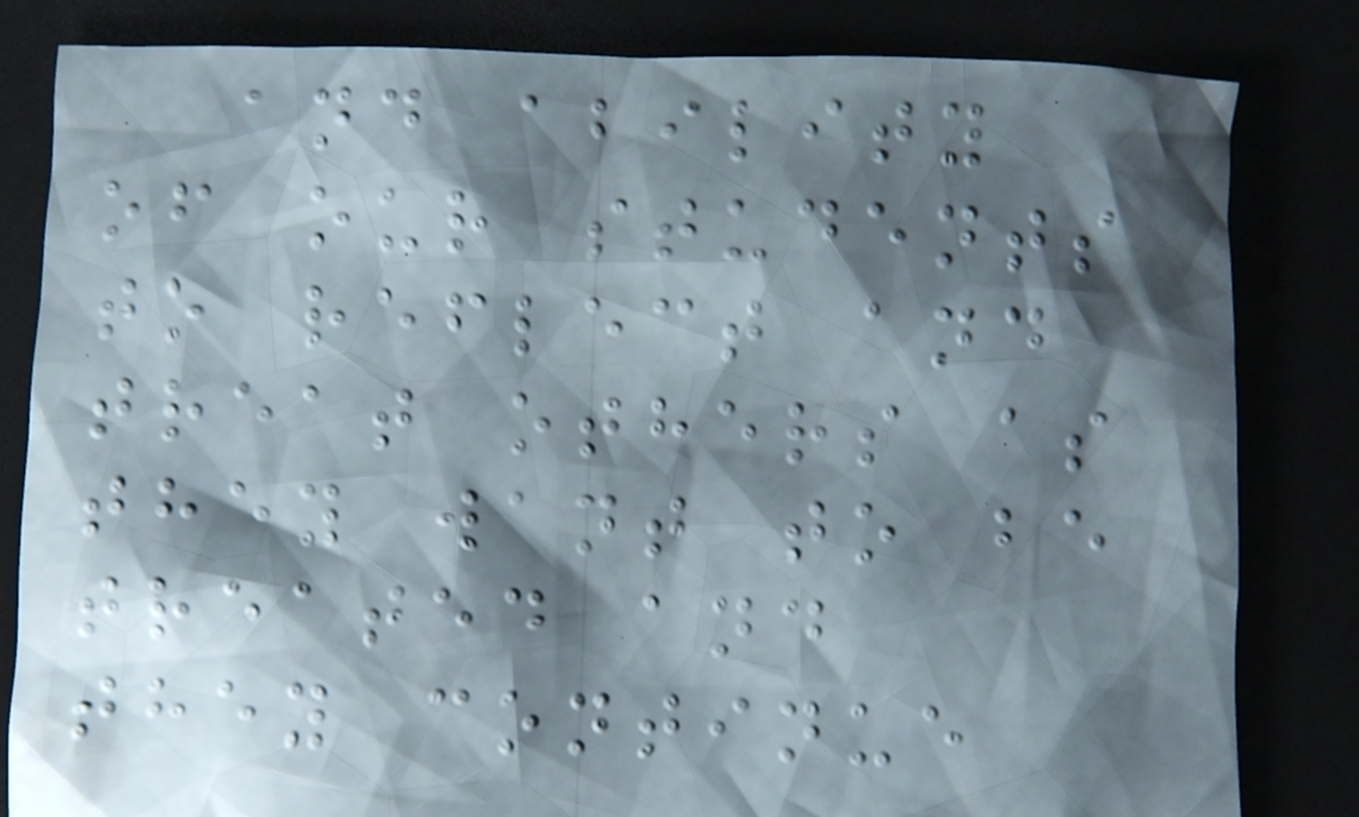and ability
of our students
to reflect and
treat others as
they want to be
treated and
they continue
